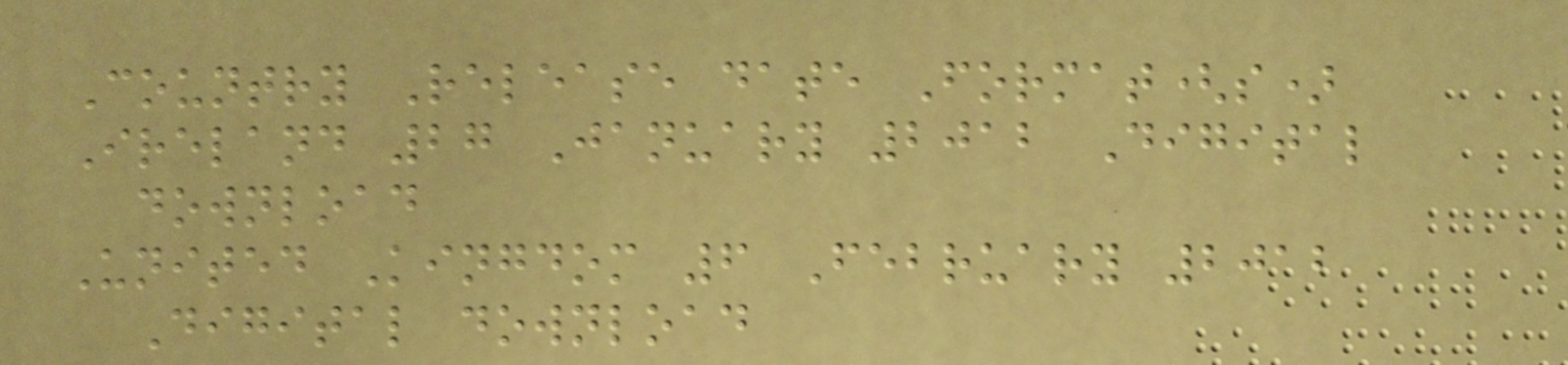Country Release date Format(s)
Ireland 27 January 2012 Digital
download
United Kingdom 6 February 2012
Digital download
